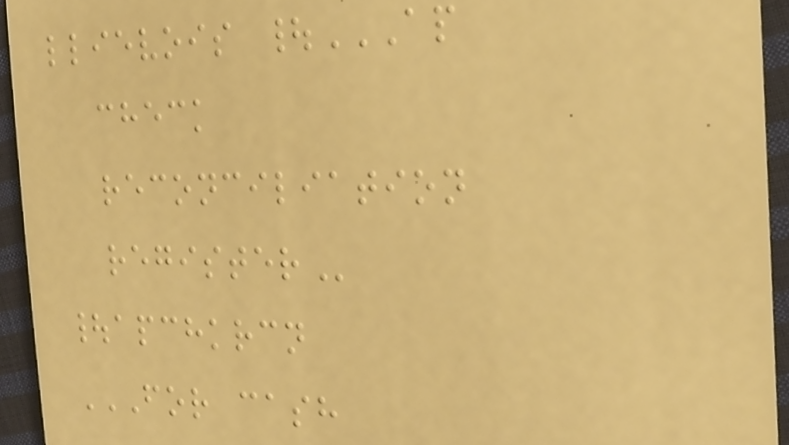llievois |AP
CHECK
RECONCILIATION
REGISTER
|apchkrcn
FOR CASH
